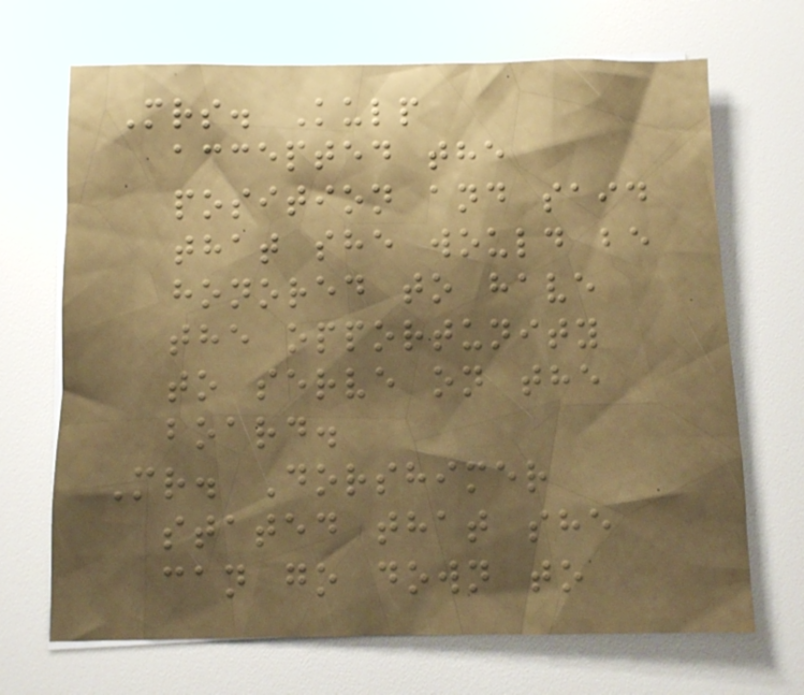Mrs. Kulp
accepted the
position and said
that she would be
honored to have
the opportunity
to serve on the
board.
Mr. Dorshimer
stated that she
can go down to
